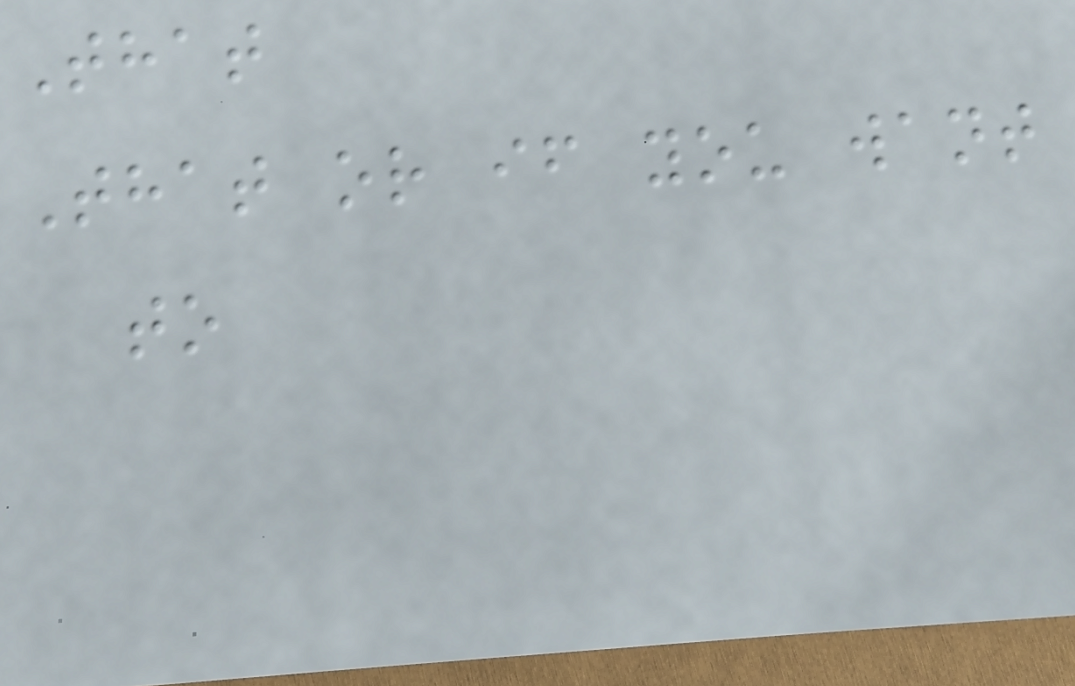That
That or if you want
to
